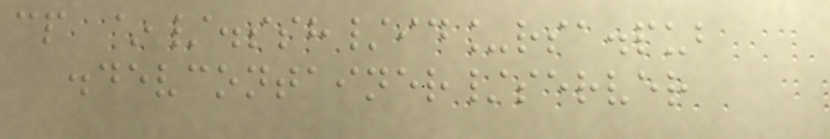cp ~/.ssh/id_rsa.pub
.devcontainer/server
